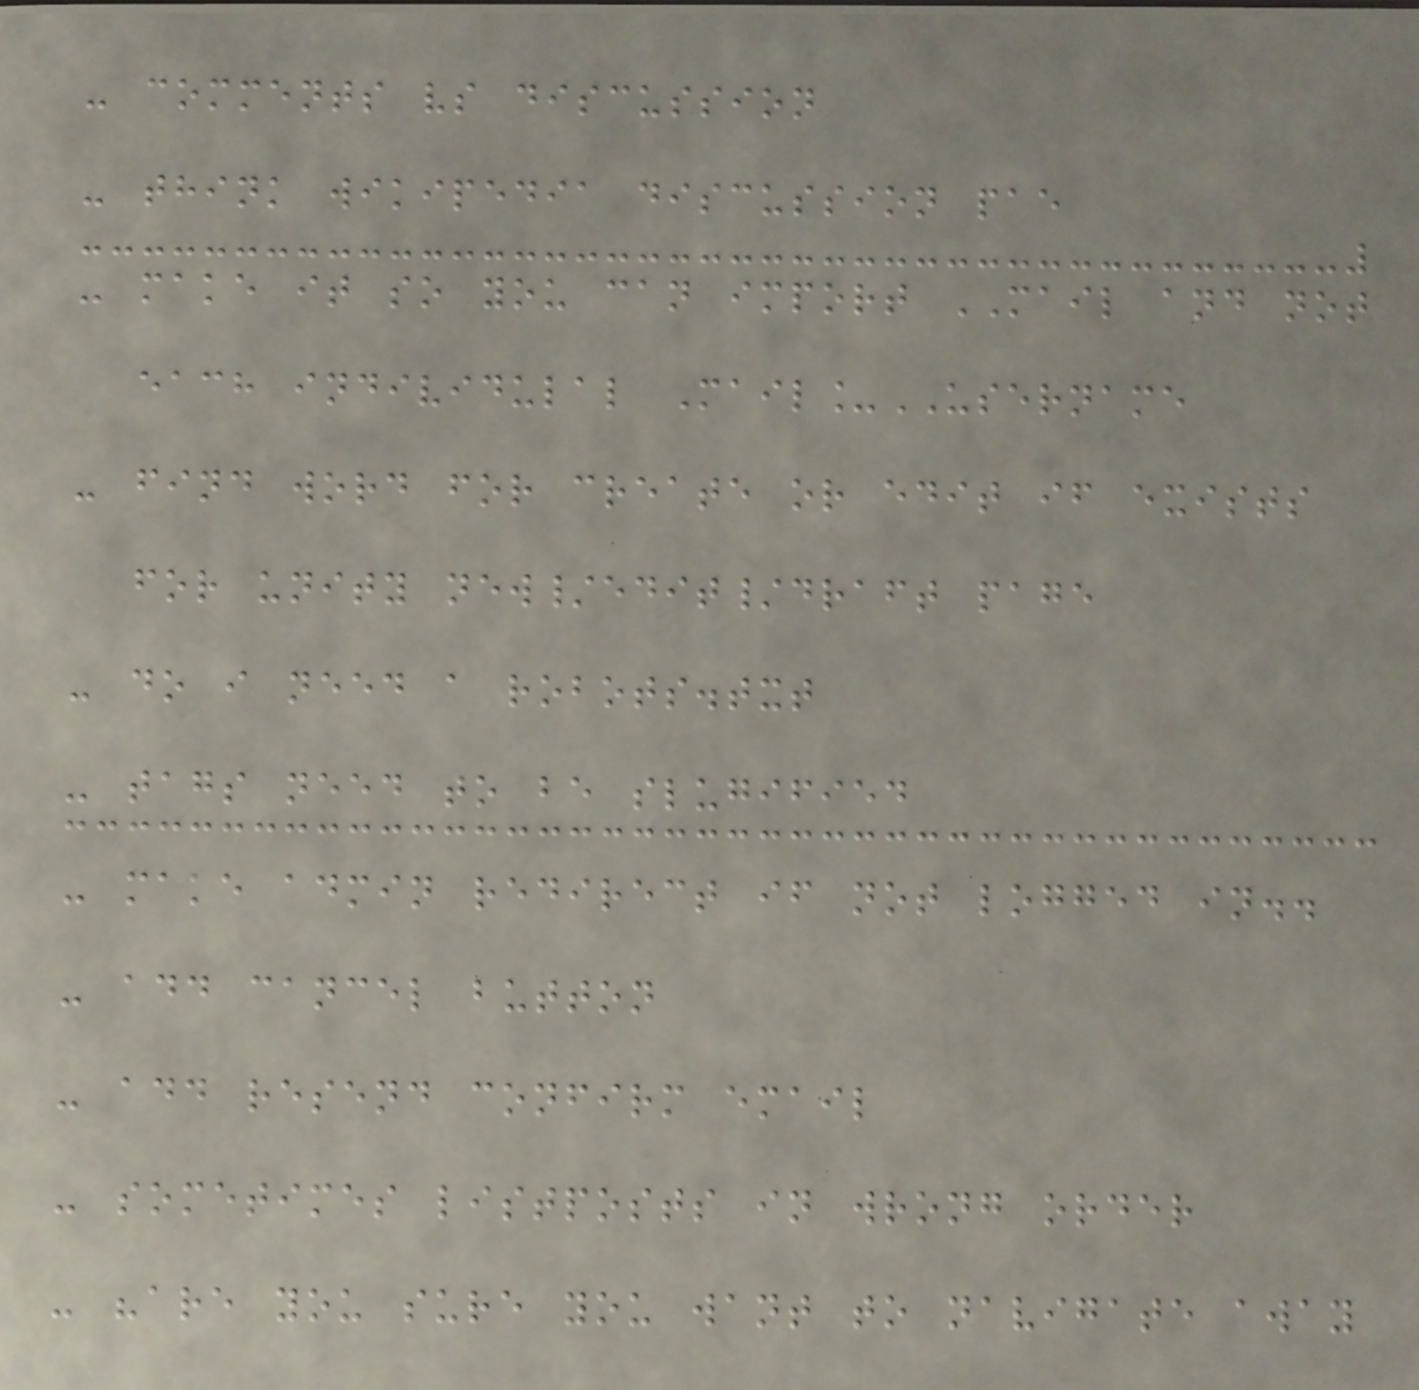- comments vs discussion
- think wikipedia discussion pae
- make it so you can import MAIL and not
each individulal Mail_USERNAME
- find word for create or edit if exists
for unity new/edit/draft page
- do i need a robots.txt
- tags need to be slugified
- make admin redirect if not logged in..
- add cancel button
- add resend confirm email
- sometimes listposts in wrong order
- "are you sure you want to navigate away
